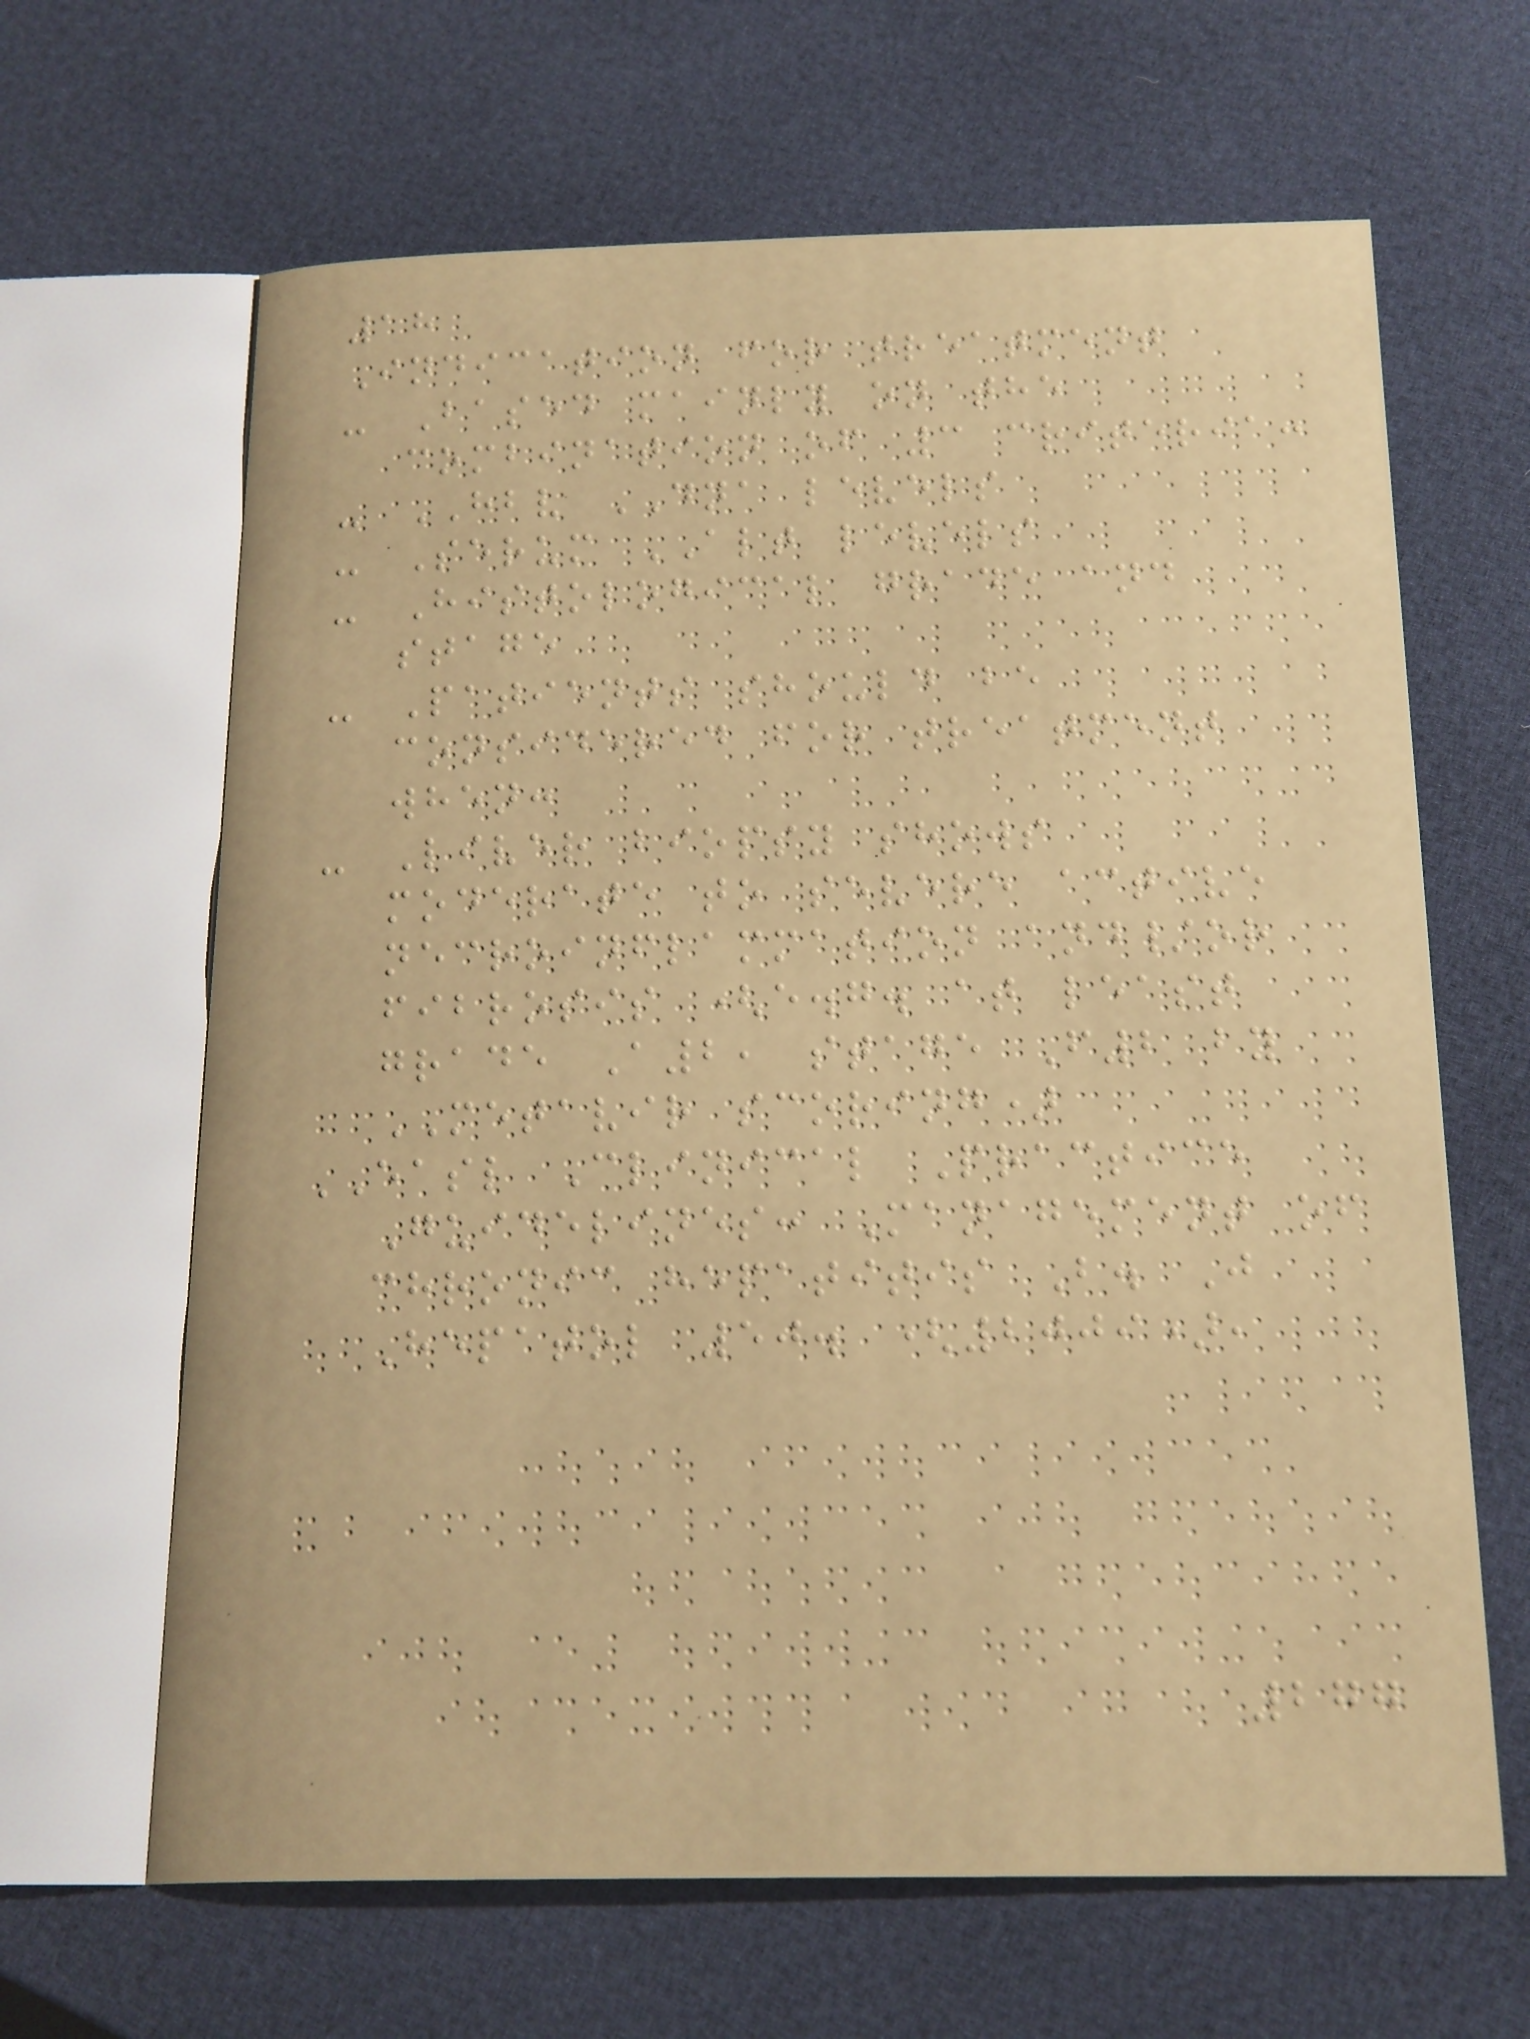18
Indication for treatment
- Based mainly on the
combination of 3 criteria:
- HBV DNA levels
- Serum ALT levels
- Histological grade and
stage
- Patients should be
considered for treatment
when:
- Liver biopsy shows
moderate to severe active
necroinflammation and/or
fibrosis (e.g. at least
grade A2, stage F2 by
METAVIR scoring)
EASL Clinical Practice
Guidelines: Management of
chronic hepatitis B. J
Hepatol 50. (2009),
277
